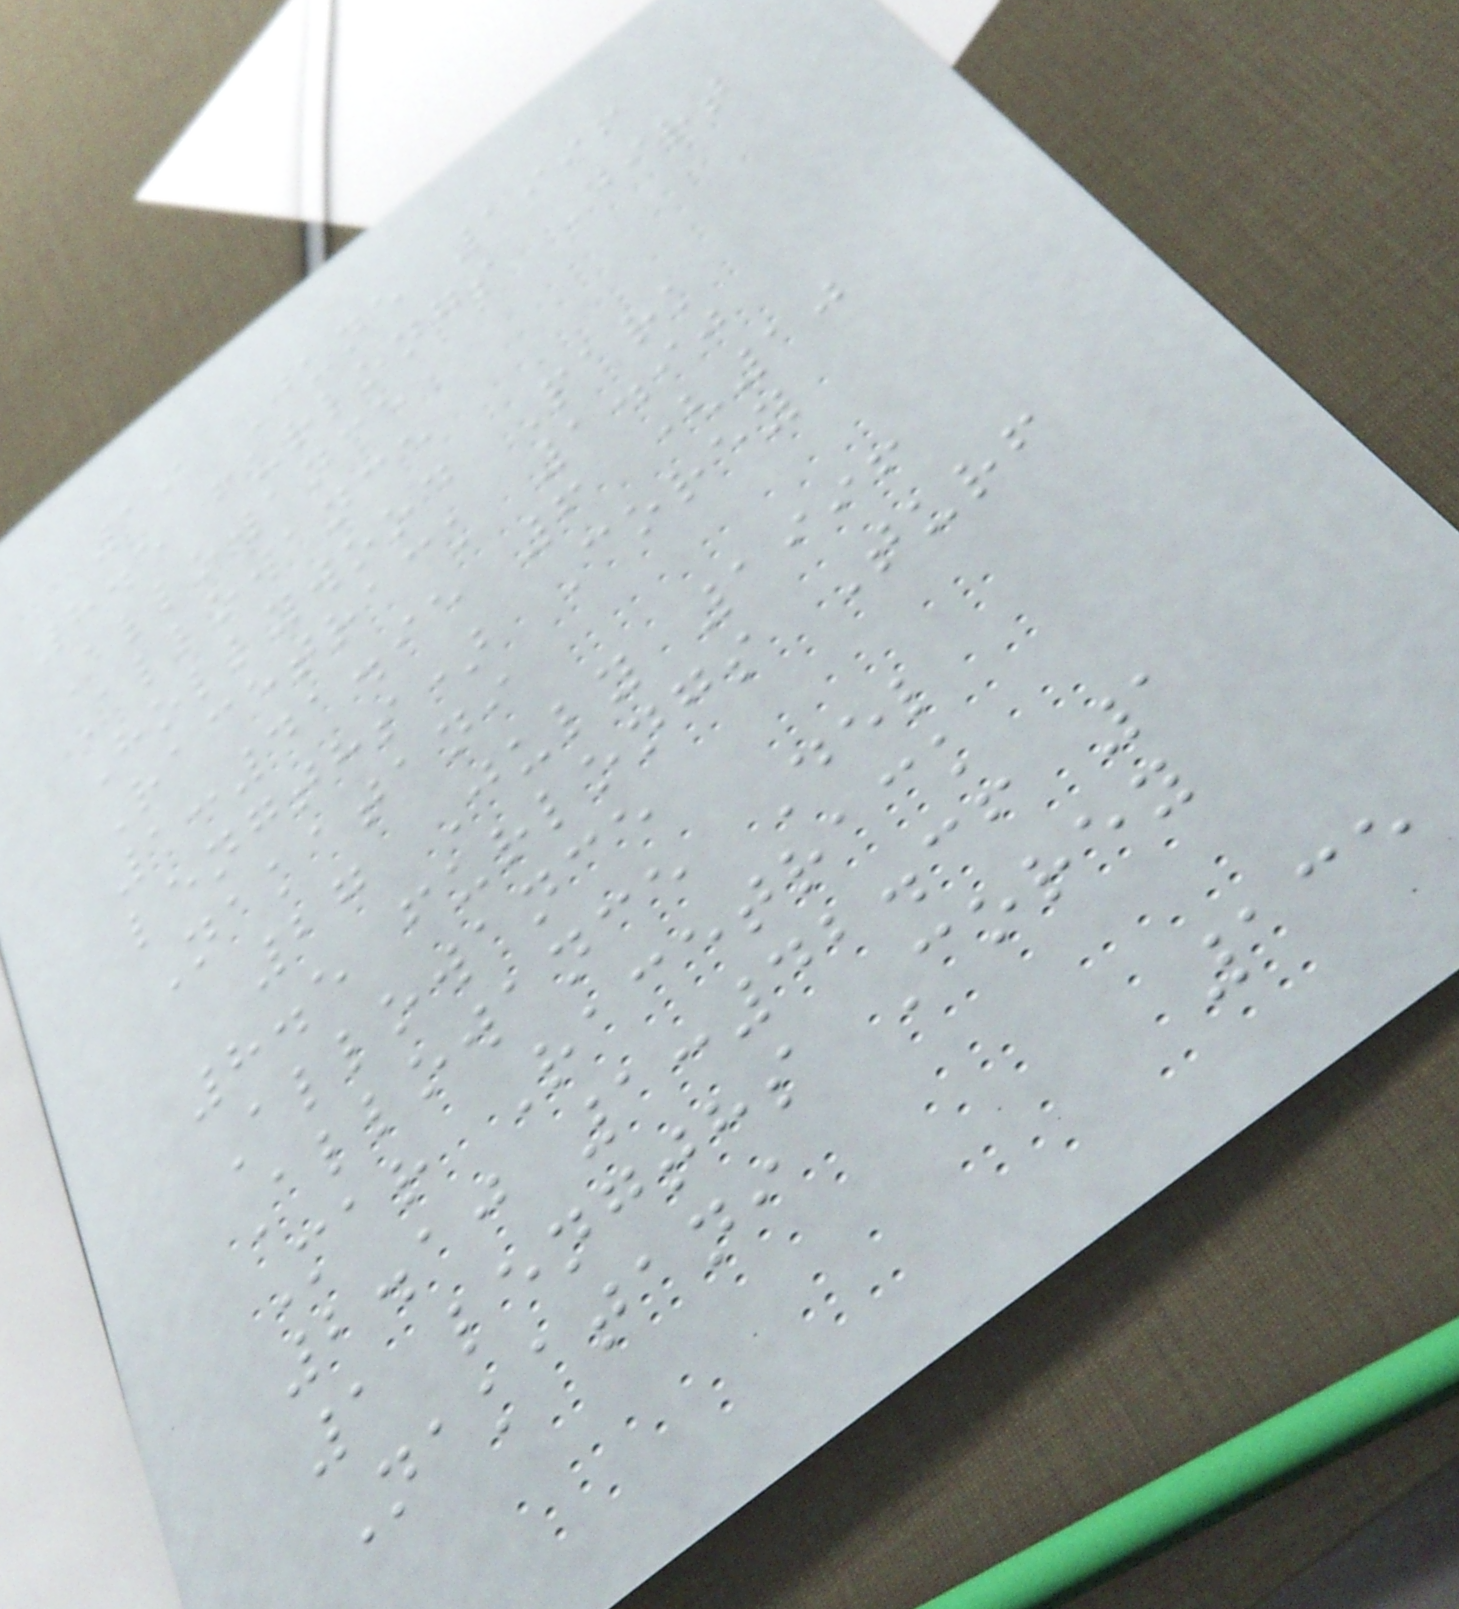19 June 1996
8.5 furlongs Dirt
Allowance
Allowance
Hollywood Park
Racetrack 1.90
1:41.95 6 (10
lengths) Corey
Nakatani
27 July 1996
8.5 furlongs Turf
Allowance
Allowance Del
Mar Racetrack
2.10 1:42.36 1
1 lengths Corey
Nakatani
135
